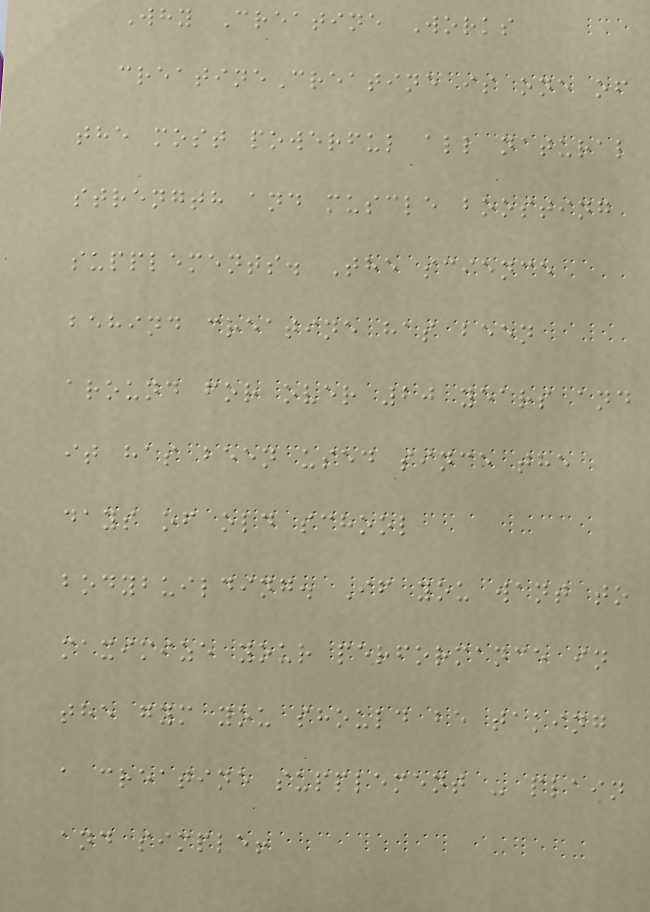Why Creatine Works
creatineCreatine is one of
the most powerful all natural
strength and muscle boosting
supplements. The science
behind creatine has been
around for over 20 years and
it has been used since the
days of old school
bodybuilding. If you want to
maximize your performance in
the gym you should be taking
a creatine supplement - plain
and simple!
